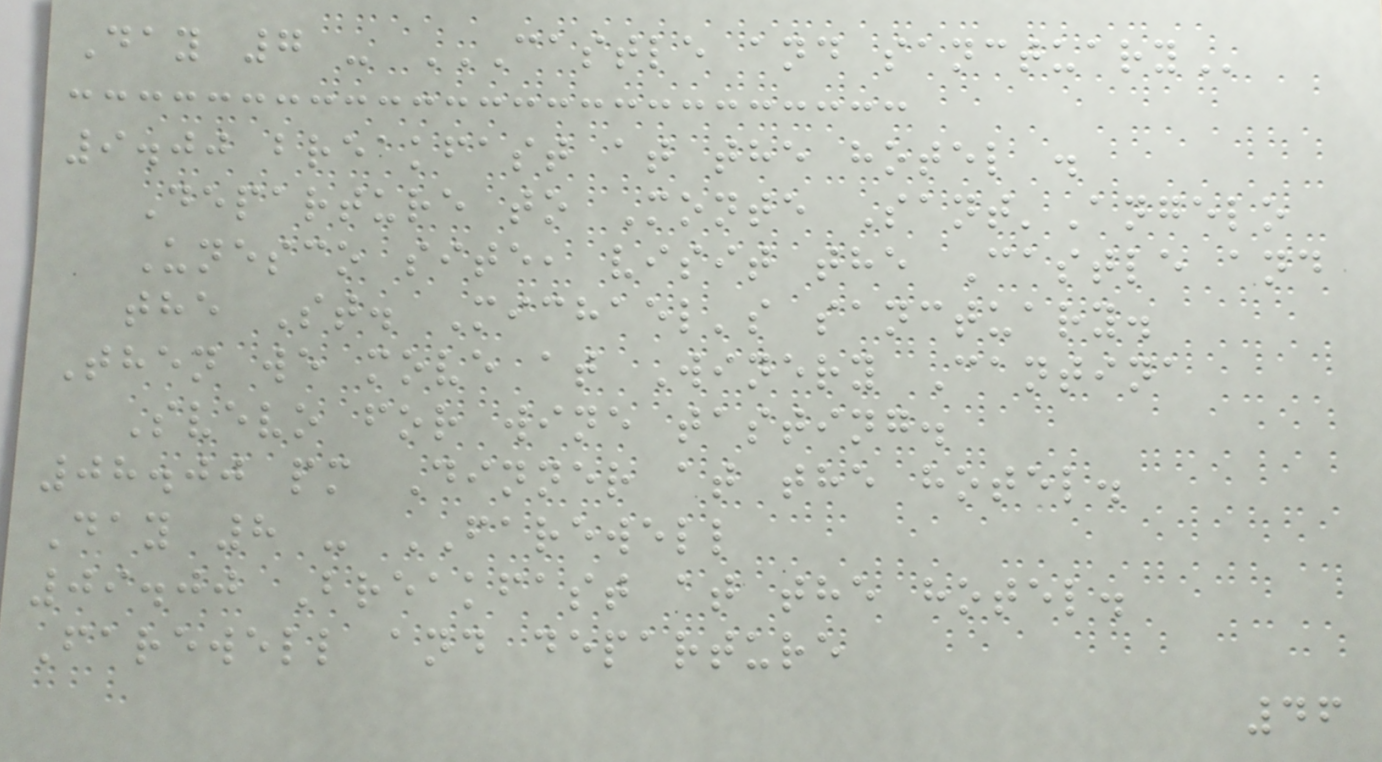Day 7 - CASTLE AND SANCTUARY
9.00 breakfast at the hotel .
Departure to Monte Sant'Angelo
Unesco site, visit the Castle and
the St. Michael's sanctuary.
Then we move at Winery Cantina
Svevo for wine tasting.
08.00 pm Dinner at the hotel.
Day 8 - FAREWELL
09.00 Breakfast at the hotel.
Farewell and departure
46
